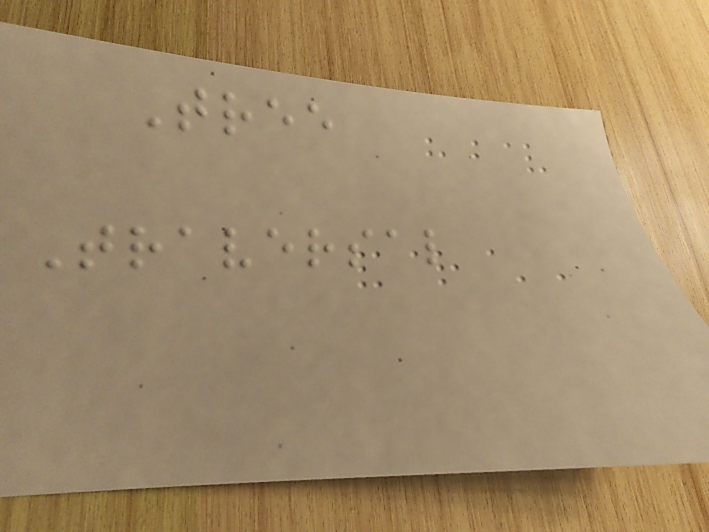Tree
Traversal
